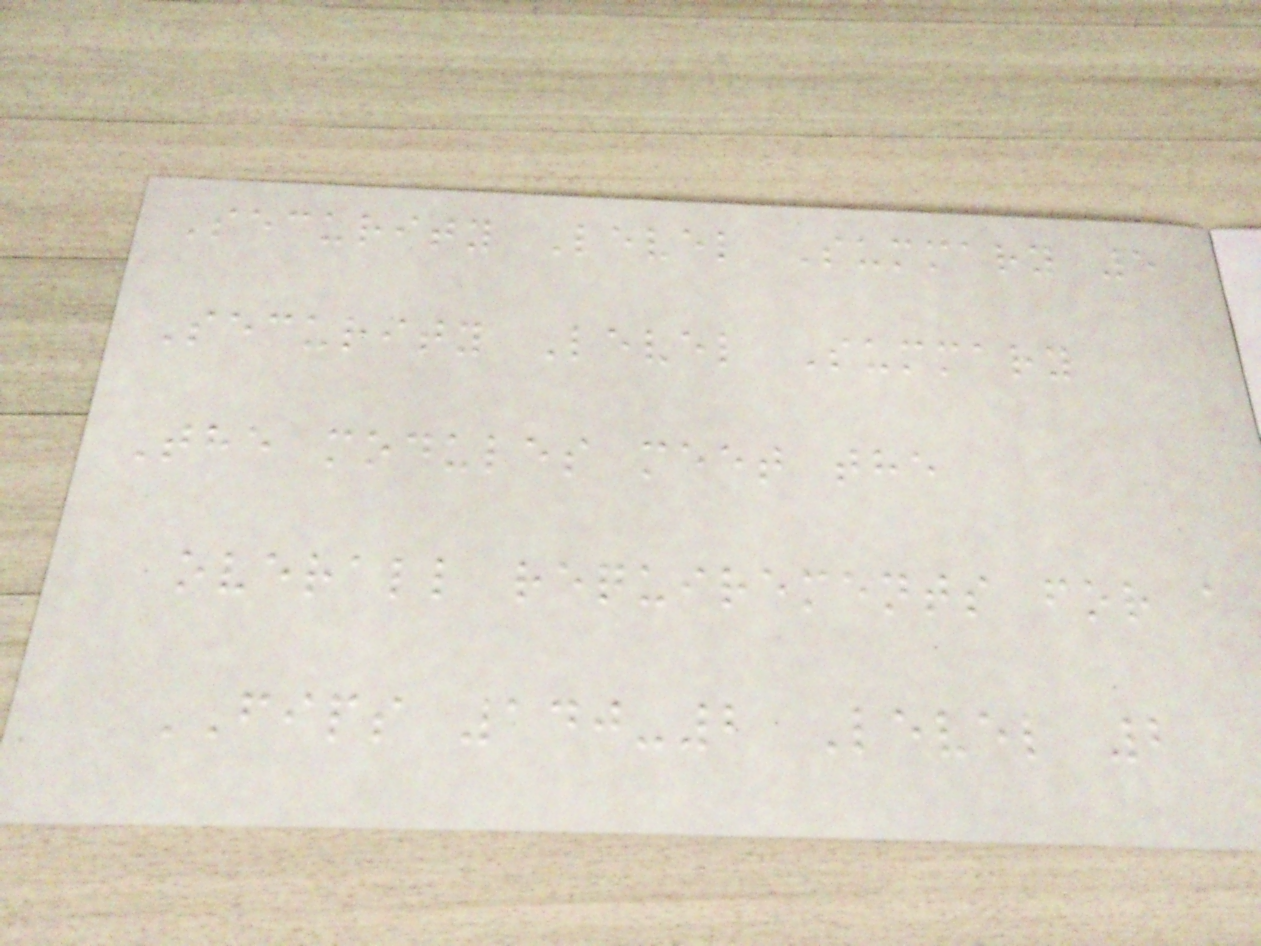Security Level Summary 5
Security Level Summary
The modules meet the
overall requirements for a
FIPS 140-2 Level 2
